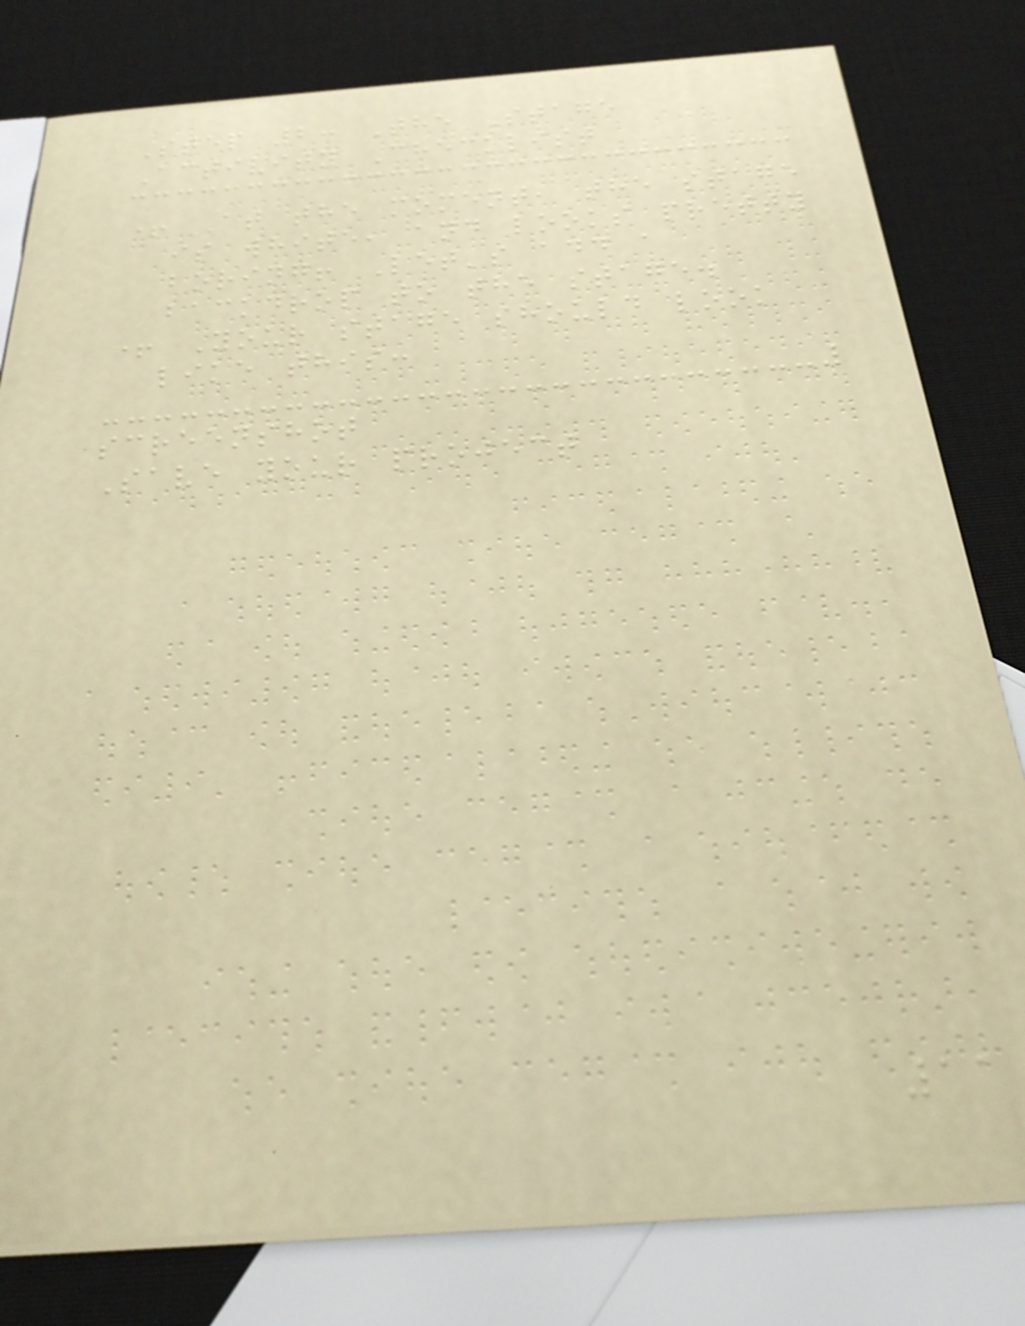Step 2: The Stage
Activity Checklist
+ At the moment, the stage
is white, and looks pretty
boring! Let's add a
backdrop to the stage.
+ Your stage should look
like this:
screenshot
Save your project
11
